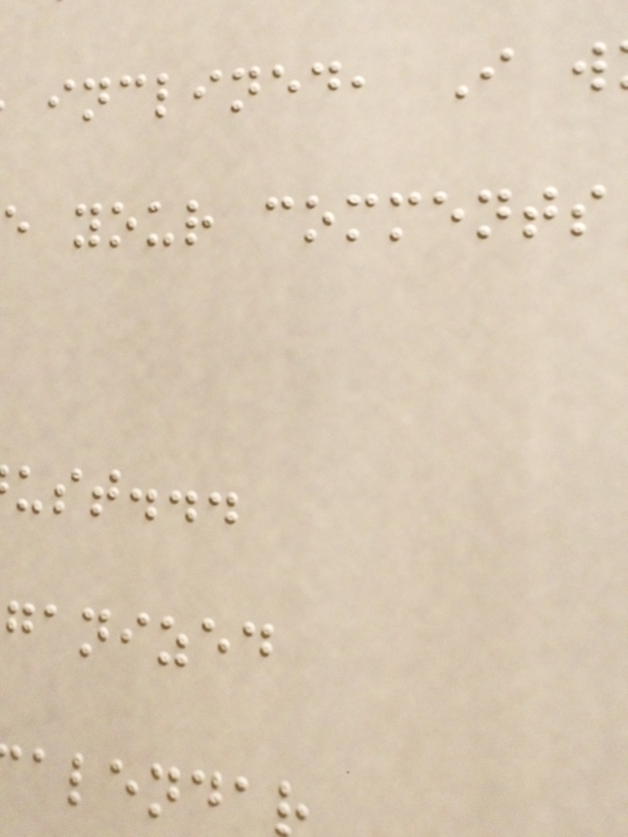inclined, I w
e your comments
ust...
ganized
